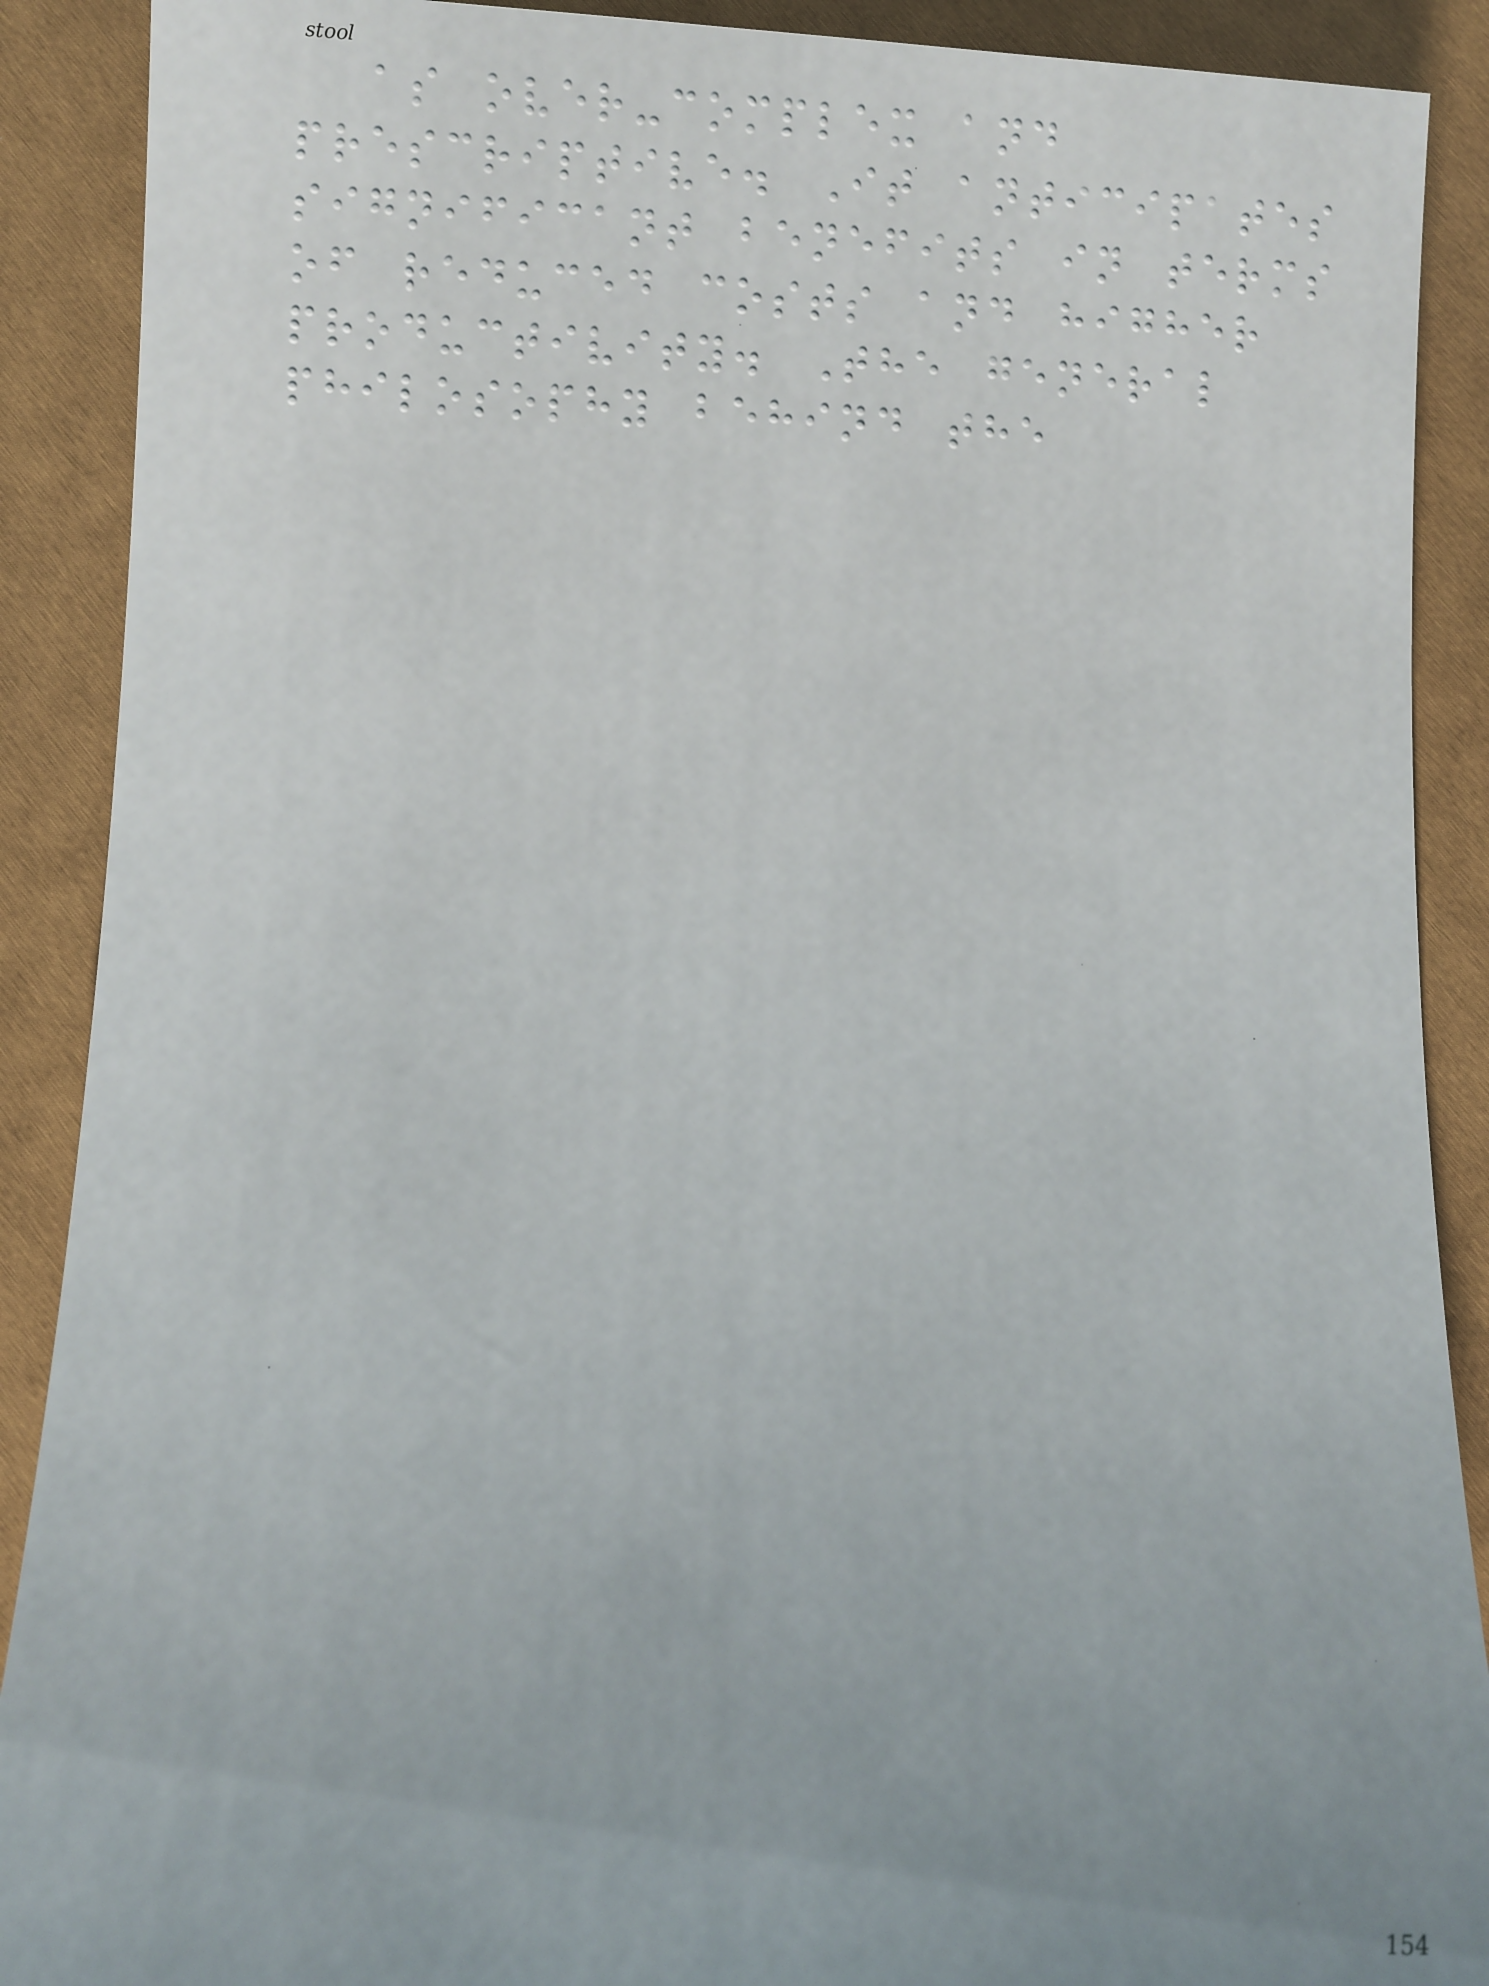as over-complex and
prescriptive. It anticipates
significant benefits in terms
of reduced costs and higher
productivity. The general
philosophy behind the
